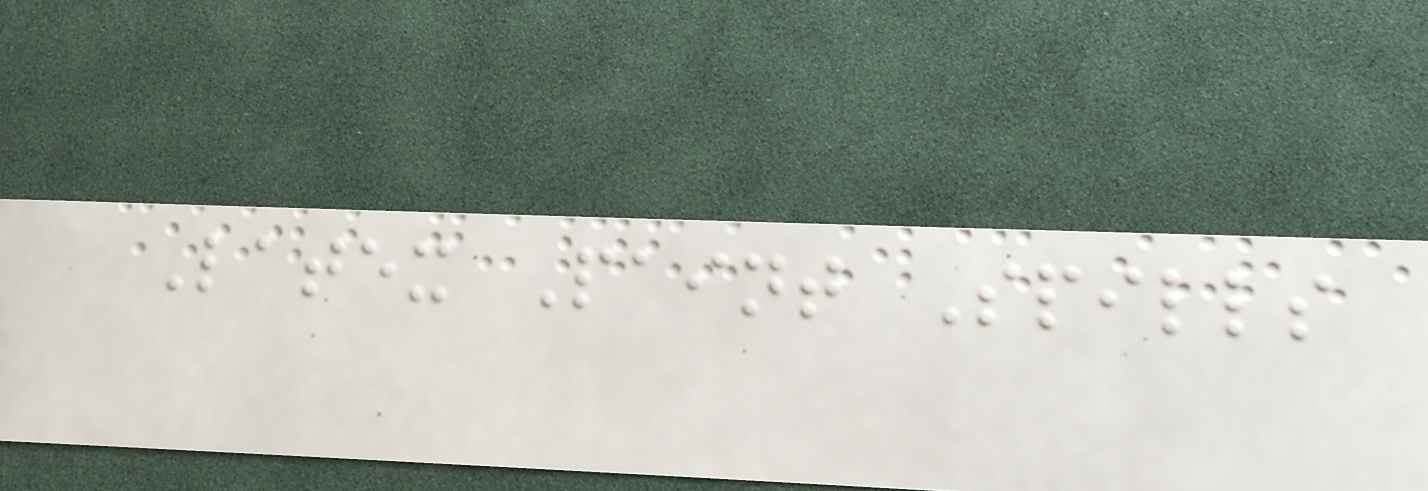Latex Paint Spills
